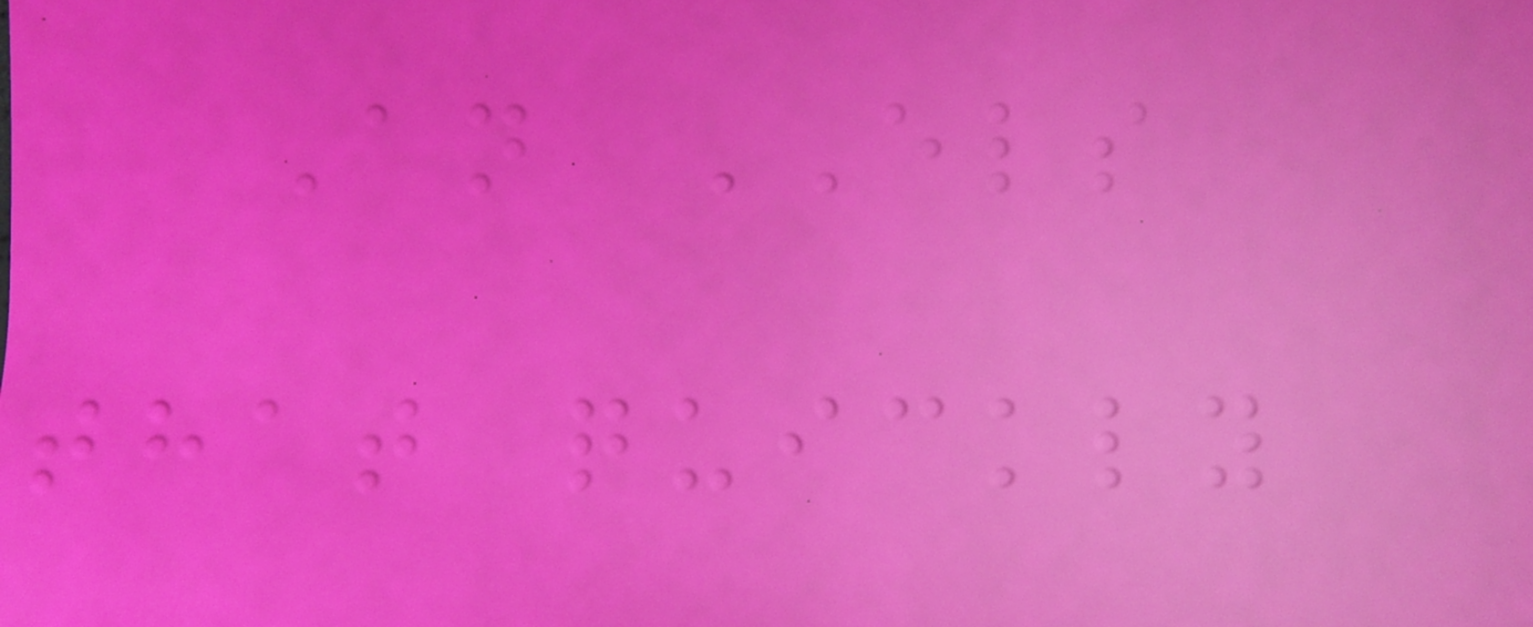An ELS
that quickly
